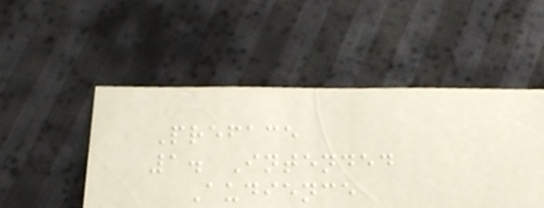Preface
1. Intended
Audience
